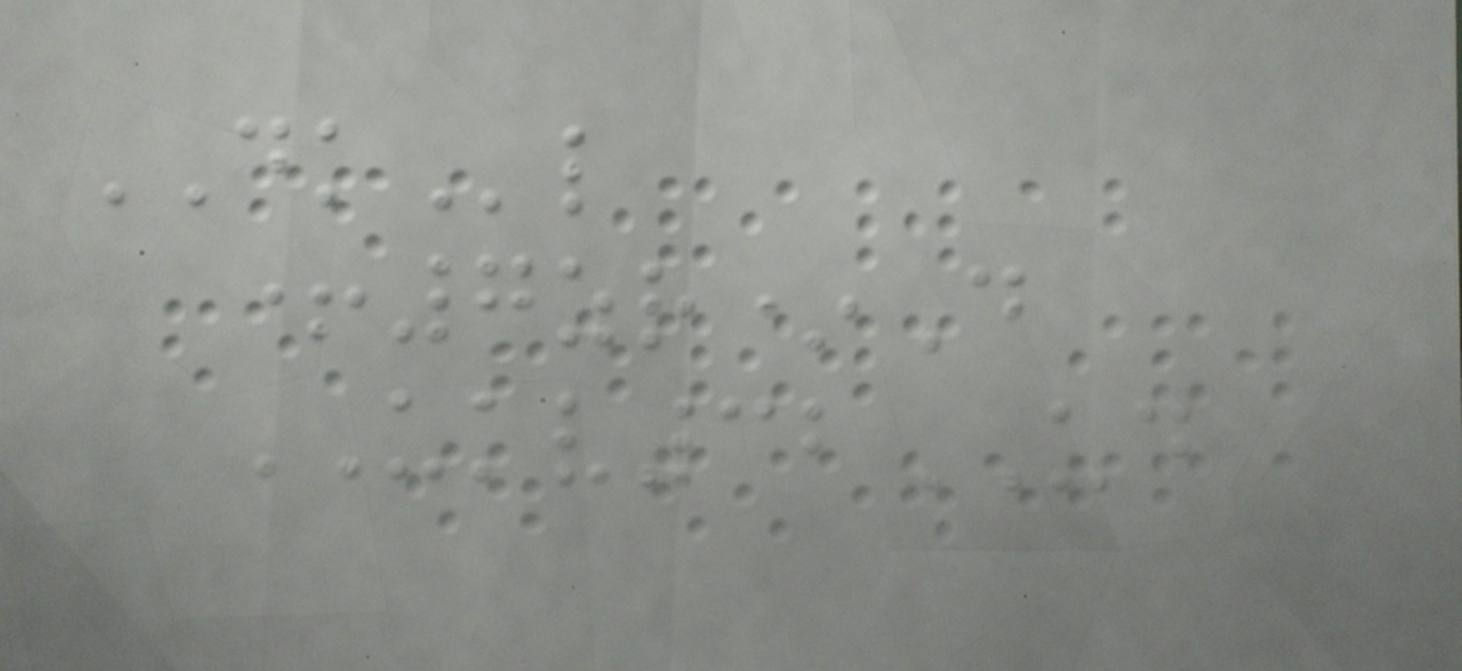DKl
+7zr*D
UKV32UD
